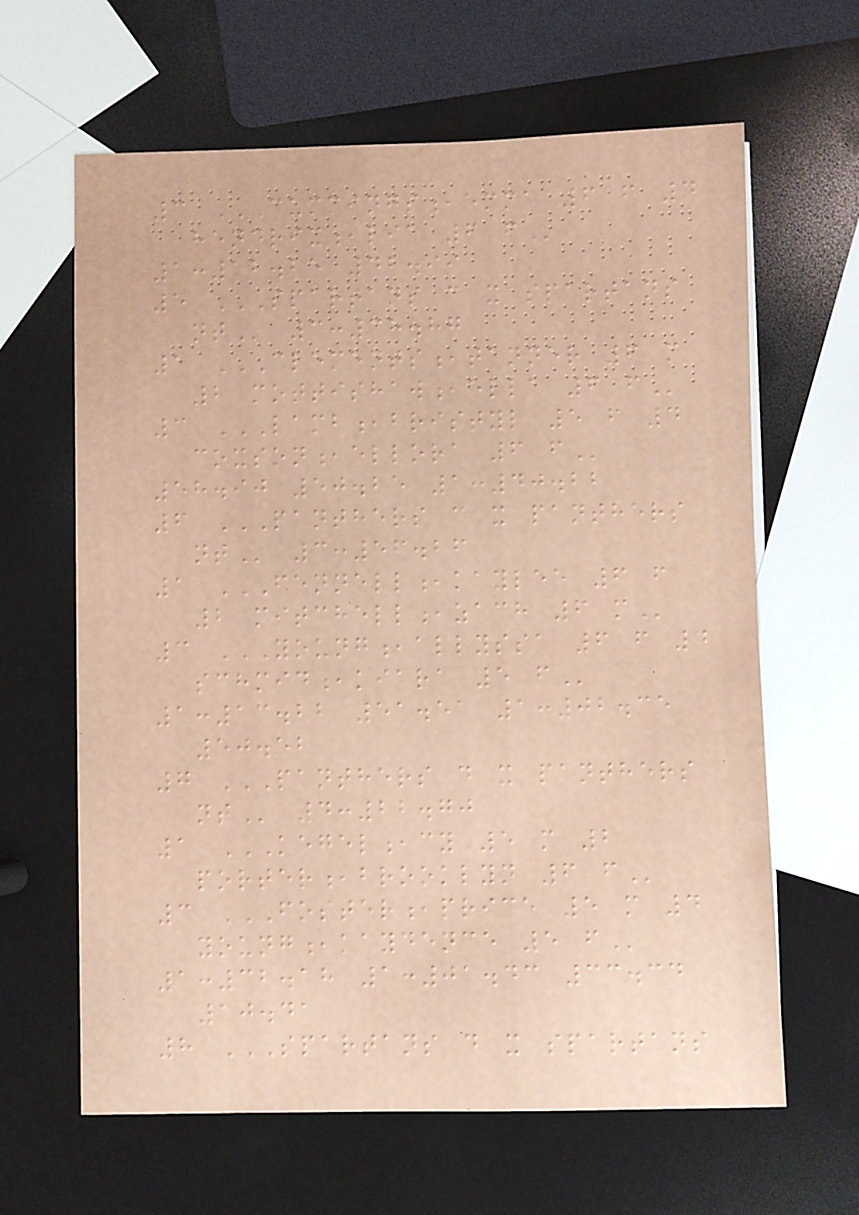3 CUMMINGS,EMMA 6 F 4
HENDRIX,LIA 6 F
1:12.25 42.99
5 SPARTANS C X SPARTANS
NT 3:38.87
1 CLEMENTS,TANNER 6 M
2 MOTTISHAW,ELLA 6 F
3 LAMB,BRISTYL 5 F 4
COXSON,ELLORA 6 F
58.90 50.25 1:40.22
6 PANTHERS C X PANTHERS
NT 3:56.26
1 FENNELL,KAYLEE 6 F
2 MITCHELL,ZACH 6 M
3 YOUNG,ALLYSSA 6 F 4
SCHMID,KIARA 5 F
1:13.22 51.51 1:02.35
50.52
7 PANTHERS D X PANTHERS
NT 4:22.70
1 KEGEL,CY 5 M 2
PORTER,BROOKLYN 6 F
3 FOSTER,PRICE 5 M 4
YOUNG,KAYDENCE 5 F
1:32.18 1:01.43 33.34
10.41
8 SPARTANS D X SPARTANS
